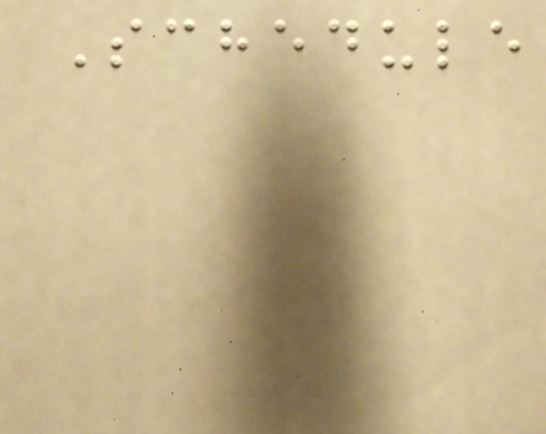Schedule
